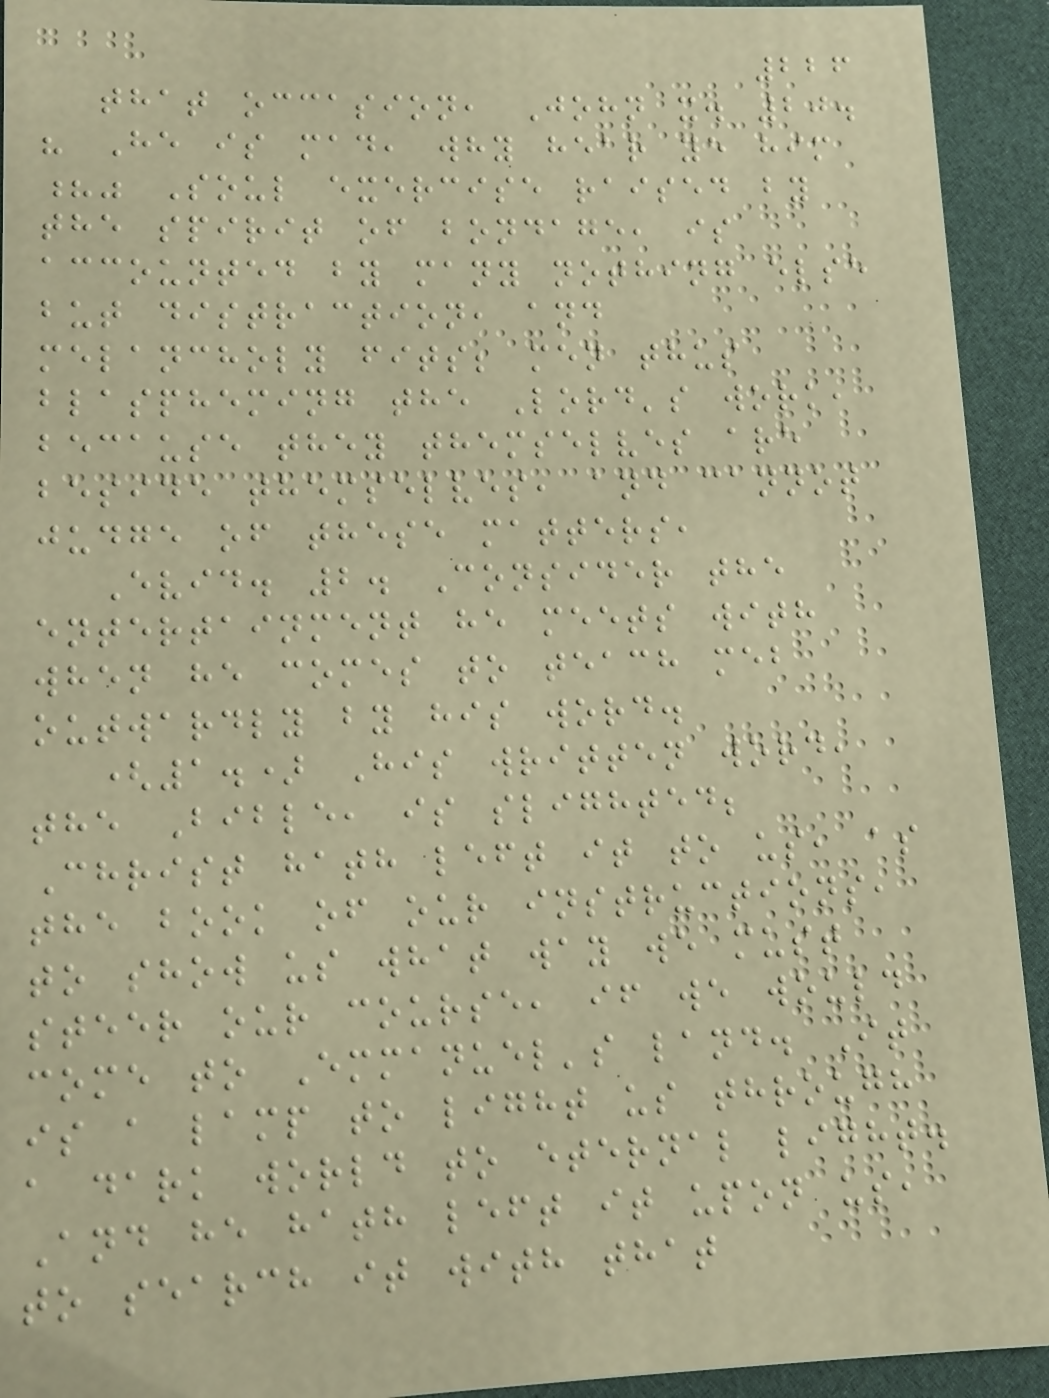226
that occasion, John x. 20.
" He is mad, why hear ye him
?" Soul exercise raised by
the spirit of bondage, is
accounted by many nothing else
but distraction, and
melancholy fits; men thus
blaspheming the Lord's work,
because they themselves are
beside themselves, and cannot
judge of these matters,
Evid. 2. Consider the
entertainment he meets with
when he comes to teach meb
outwardly by his word.
(1.) His written word,
the Bible, is slighted;
Christ hath left it to us, as
the book of our instructions,
to show us what way we must
steer our course, if we would
come to Emmanuel's land. It
is a lamp to light us through
a dark world to eternal light.
And he hath left it upon us,
to search it with that
